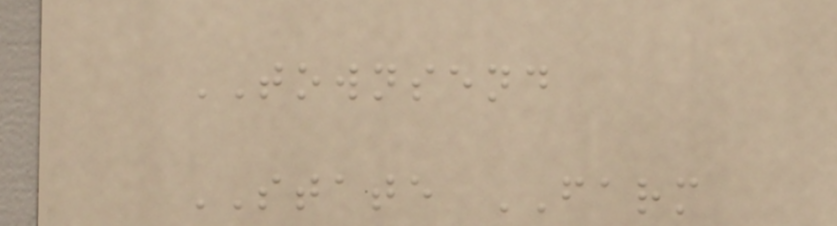TOWNSEND
STATE FARM
